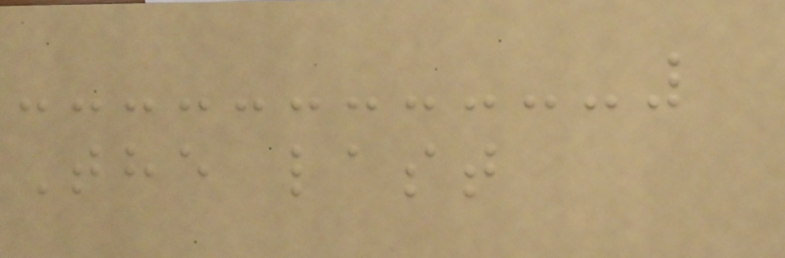The last
